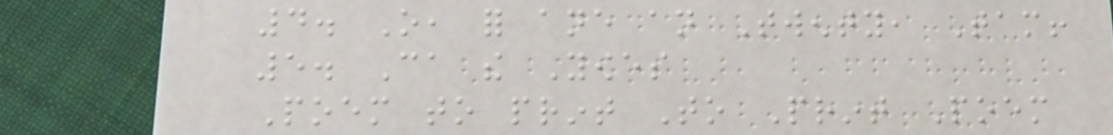4. O, for ane an Twenty, Tam!
5. Ca the Yowes
Poem to print To Print Poem
